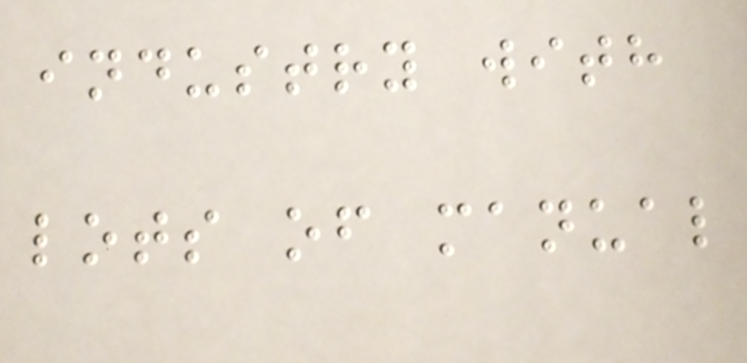industry with
lots of manual
